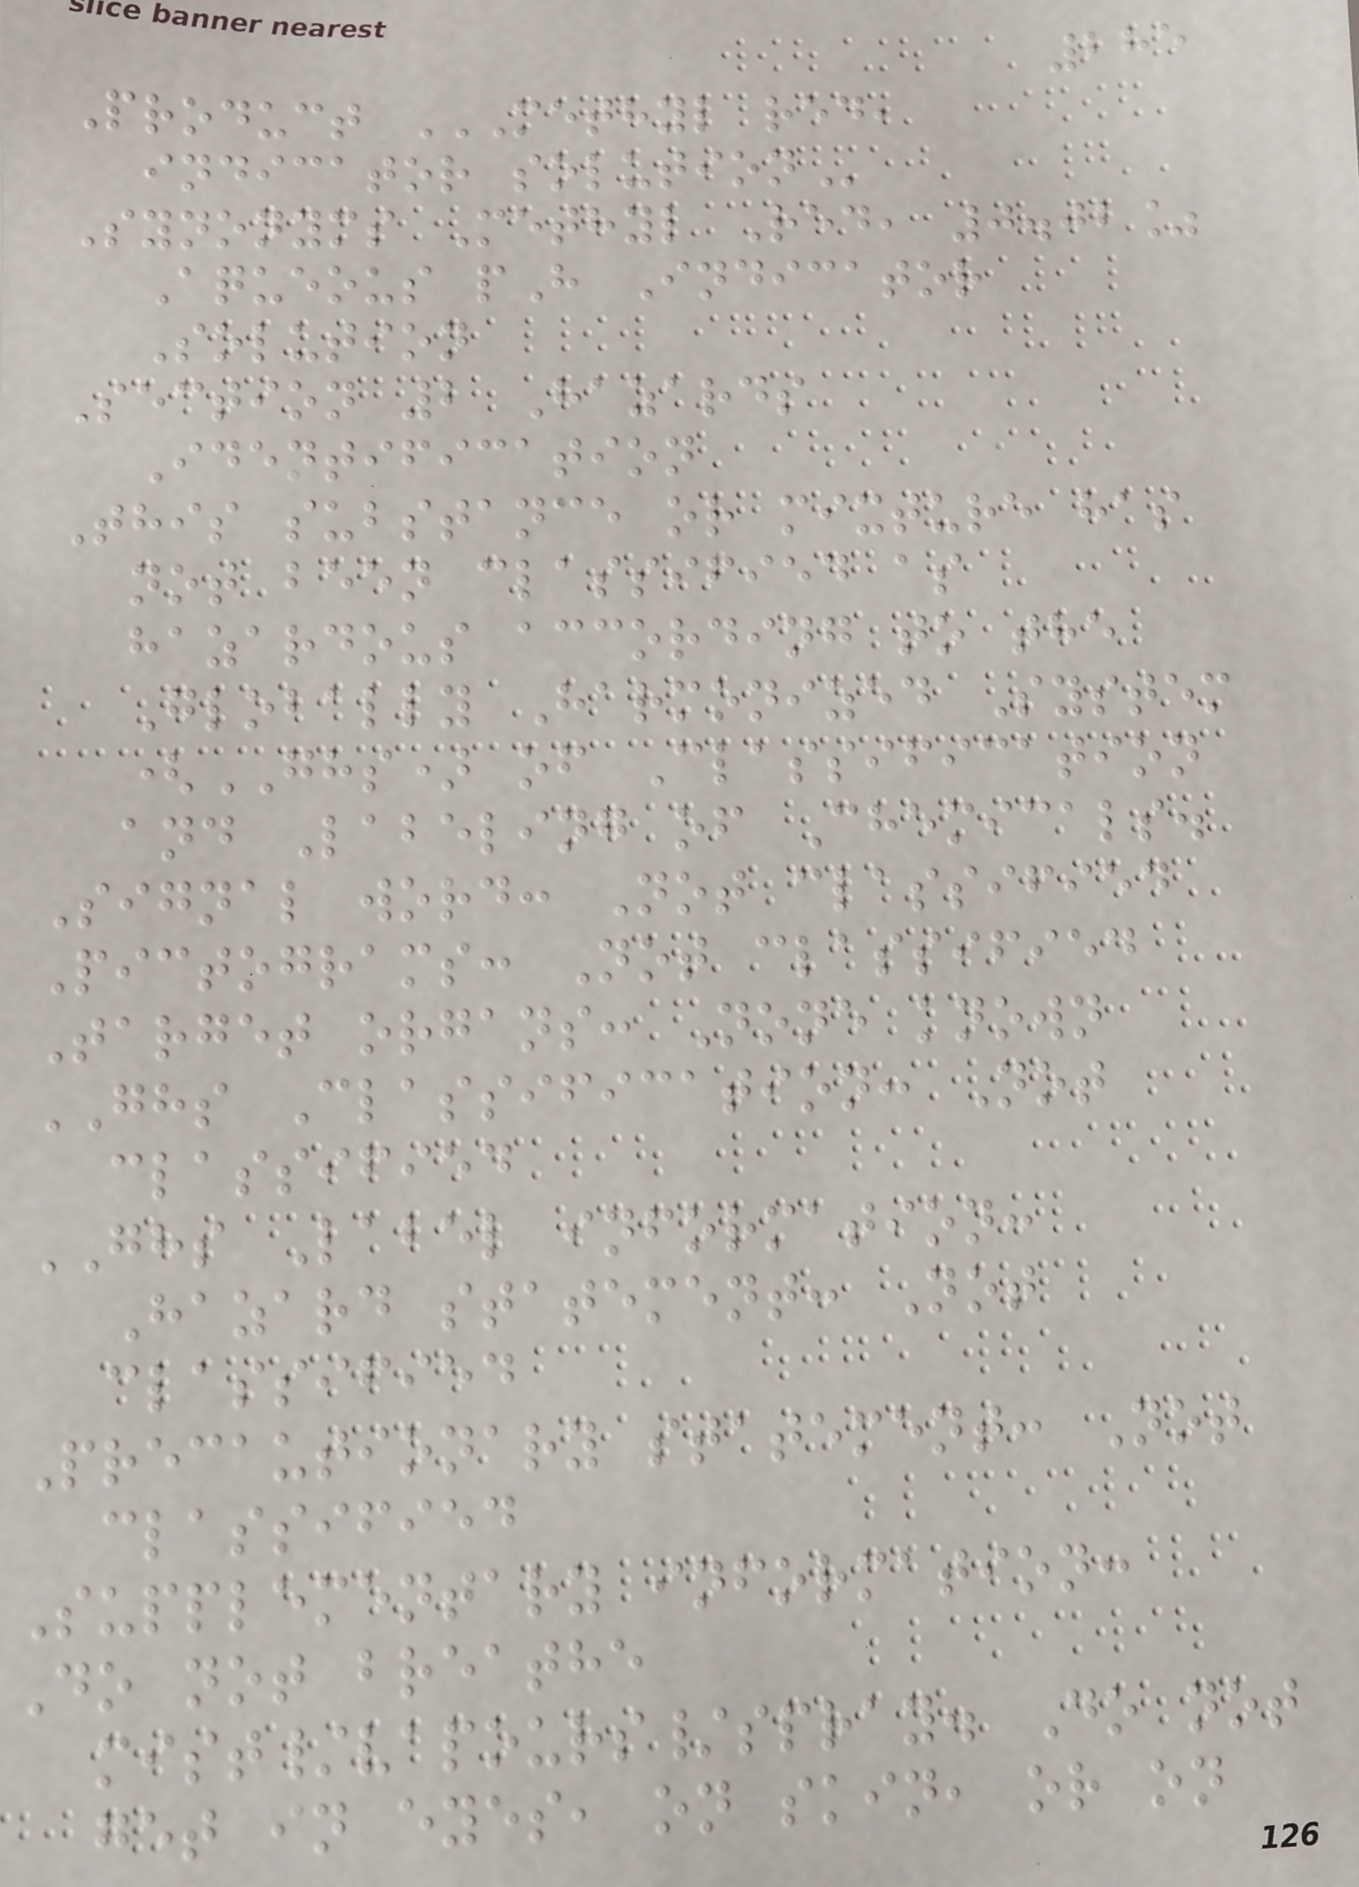285
Product METHYL RED,
INDICATOR SOLUTION
Synonyms Methyl Red, 0.02%
Aqueous pH Indicator
Solution
Section 2 Hazards
Identification
This substance or mixture has
not been classified as
hazardous according to the
Globally Harmonized System
(GHS) of Classification
and Labeling of Chemicals.
Signal word: Not classified
Pictograms: Not classified
Target organs: None known
GHS Classification: Not
classified
GHS Label information:
Hazard statement: Not
classified
Precautionary statement: Not
classified
Supplementary information:
Do not breathe
mist/vapours/spray. Do not
get in eyes, on skin, or on
